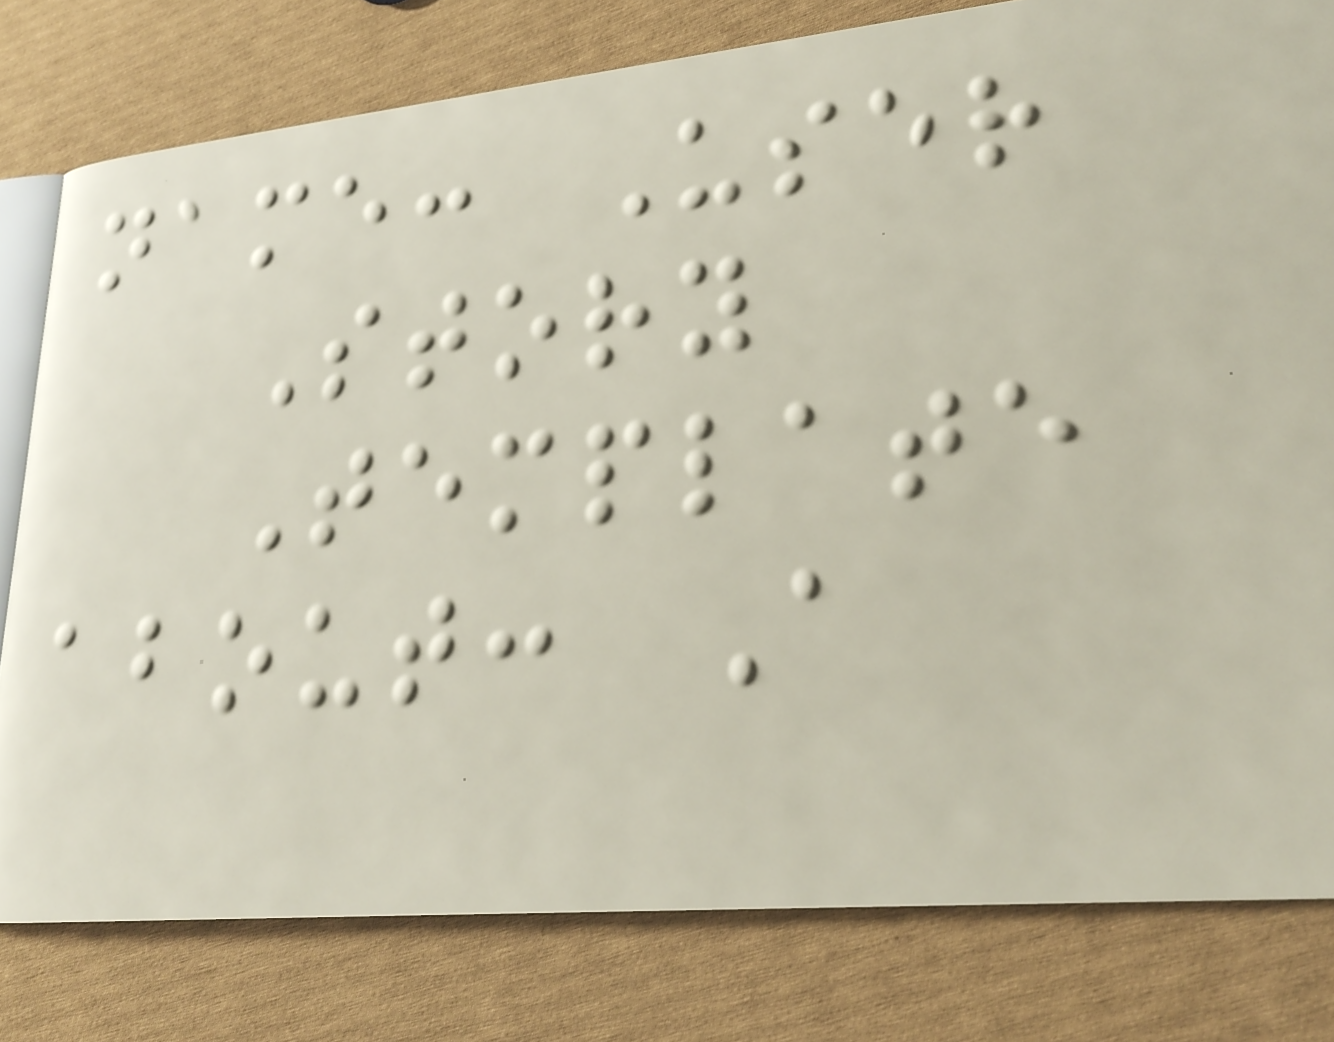name: User
Story
Template
about: A
